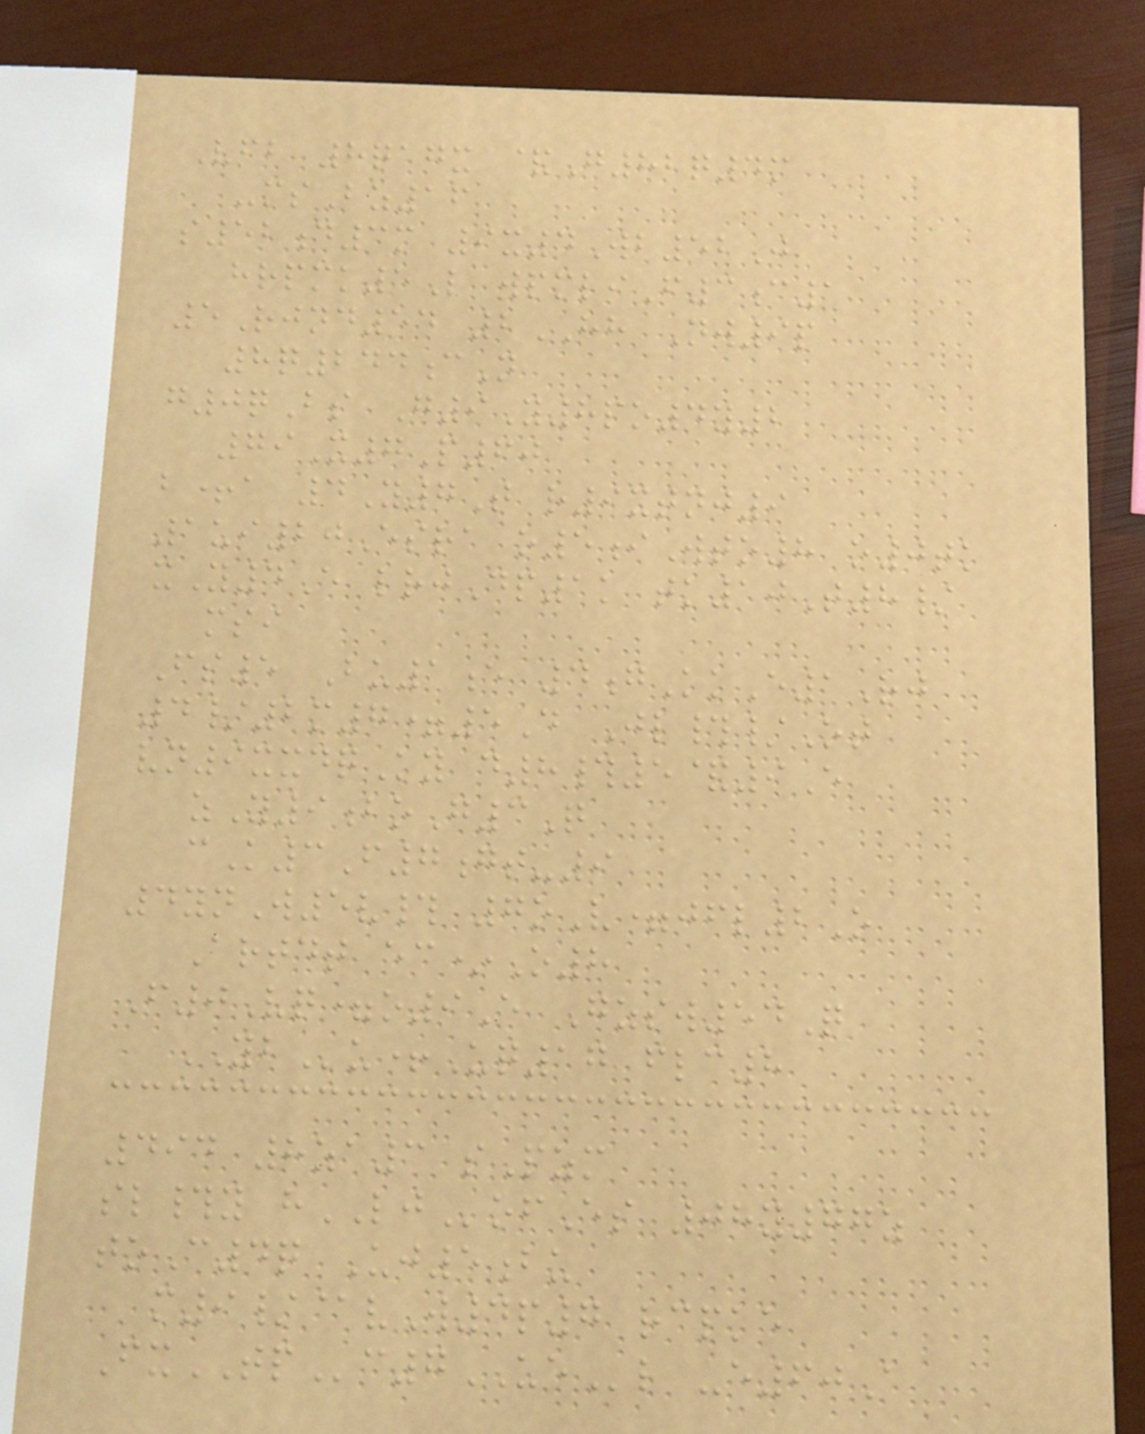Vfb 8qagx &G82q4m
-msBz16
s52d3m 9x4Wb52J
hrpmk5L wpmliF3c1
5Rjnd54 2HH Nw9p
8q244cN
g0qBs G9Y8po4y2
79X7P60
b+a 4Y7T r9xtnj9
1ui20Esra o5iWto8 o0tk
xY4E lrjDp1k tk10T8/
msi
Fs5 Bu1e 4gKkE1Rj
4/2m7=5D Jl#/Ot
vn9xxdqKy d8#5&9E
zY9boG3Q
cK3F7gt-9
4ynW5v# 7oV=jfl2O
Artdt ec*O8
F0Vq=o9E Gzsw54Q
YBu+Uq17 flc8
494 8za3 sPzm
sl#y hLJofEs 08y77z
toC4q Uj5bu
m9/@vW4p7 rcpke
FxTPc7UEl -e60A
